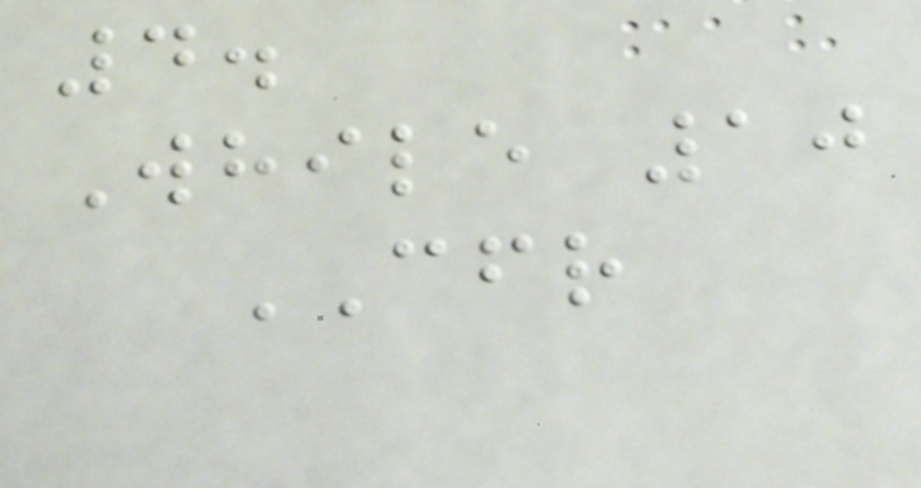4.
While 10
CFR
